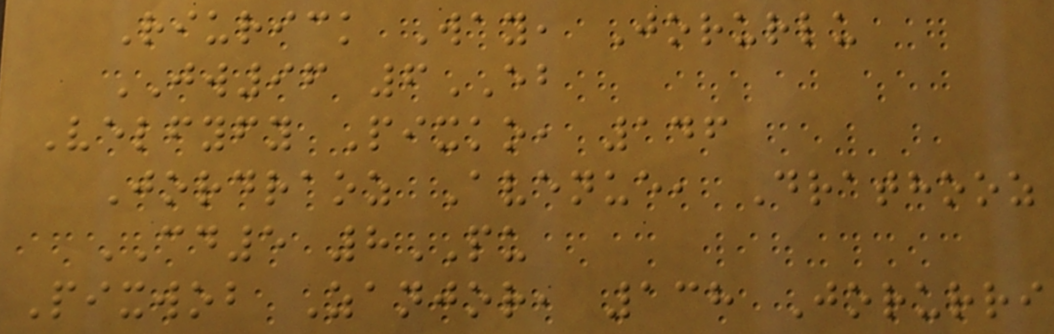Riurick Way, Jorurlu
JW96 6EB
Velfyfy Pixko, 146
Jordraoz Avenue, Drathooz
CD5 8PU
Pixwob Zanjor, 138 Jorurri
